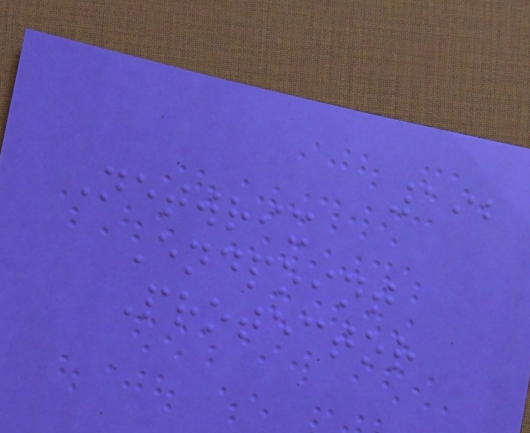192
Netwrix
Endpoint
Protector
